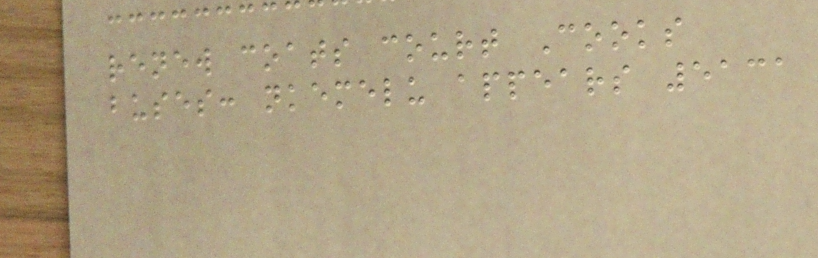renew coats court Cooks
buses: nkemelu appears 5131
